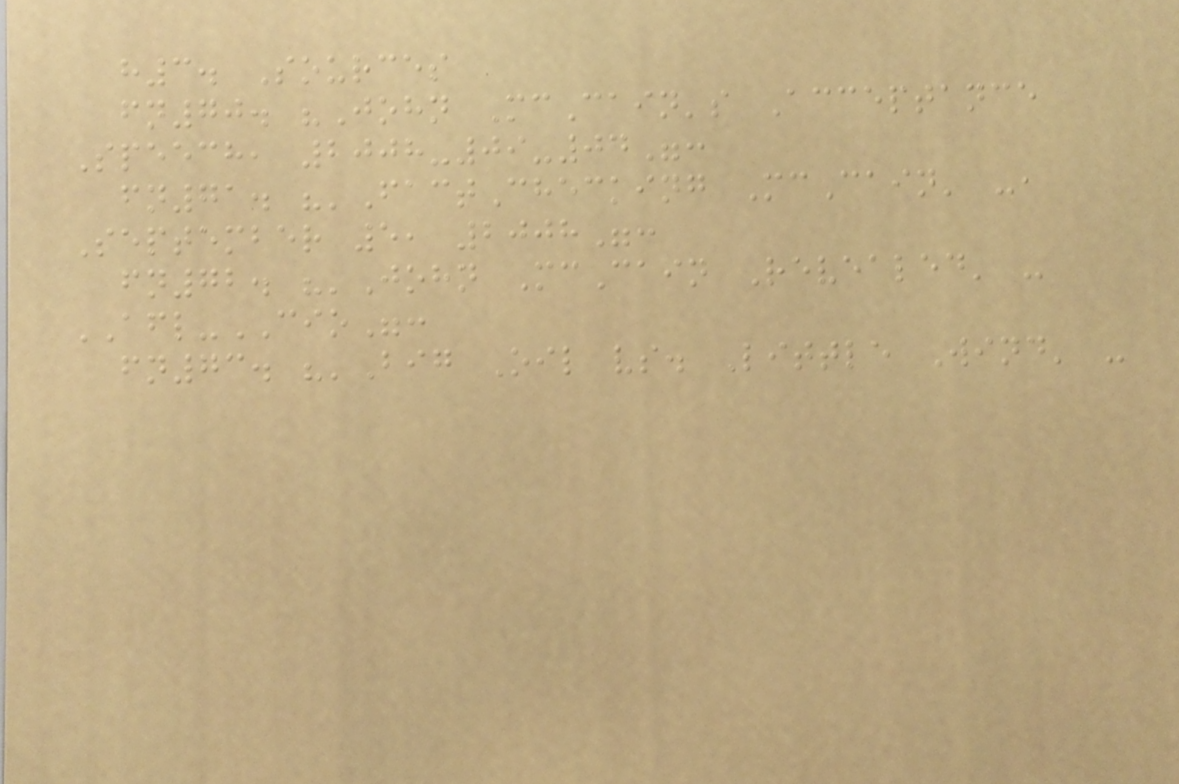h3. Sources
fn70. "John McCain's Acceptance
Speech, 2008-09-04":
fn71. "'FactChecking McCain' -,
September 5, 2008":
fn72. "'John McCain Revealed' -
AFL-CIO":
fn73. "'Big Oil vs. Little Wind' -
